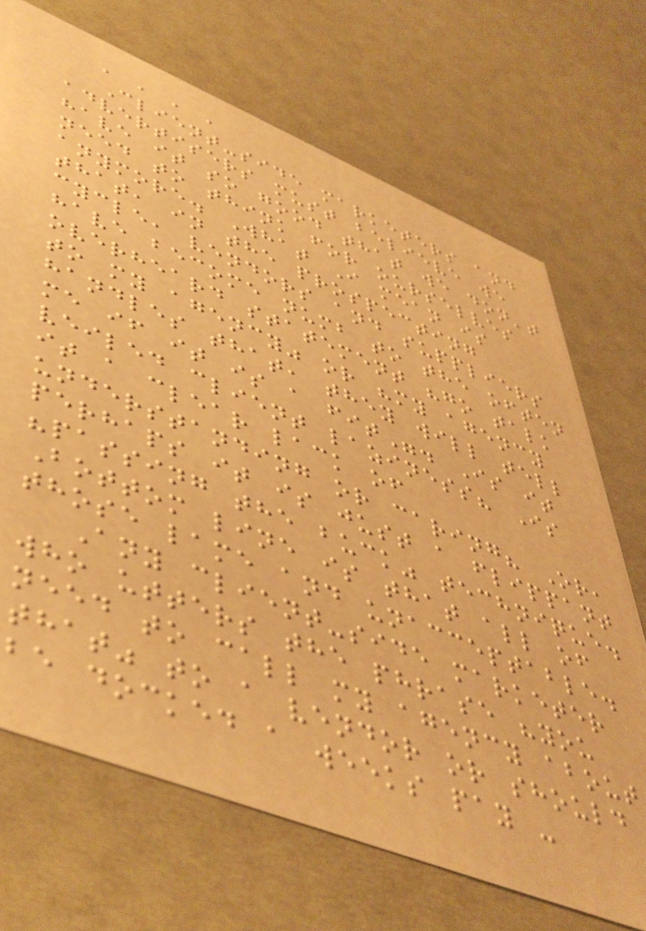, , , ,
Client-side marketers and
advertisers must believe we
have it so good that we don't
need to think for ourselves
anymore. What I mean is
that, in the prospecting
cycle, vendors and suppliers
have become numb to the often
overheard statement "go talk
to my agency" or "my agency
handles that, they will tell
me if it is a fit". Is it
veiled client laziness? Is
it a clear lack of
understanding or caring? Or,
perhaps it is just a flippant
"passing the buck" technique.
Bottom line is that all of
those lame and unacceptable.
Any client-side marketer
who utters the phrase "you
need to call my agency about
that" to a vendor or should
be docked a weeks pay -
